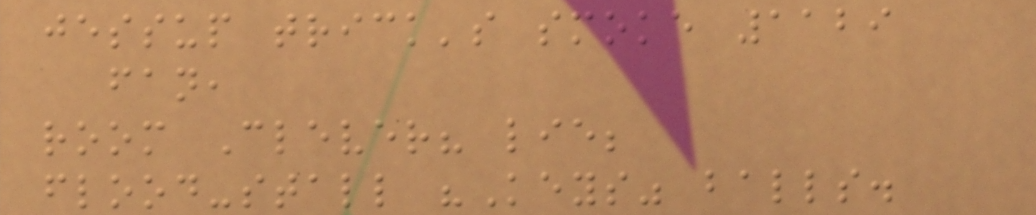jessup trick's smoke 1129
fan,
room Clever? lie;
flood-stall "Keys" balls.
